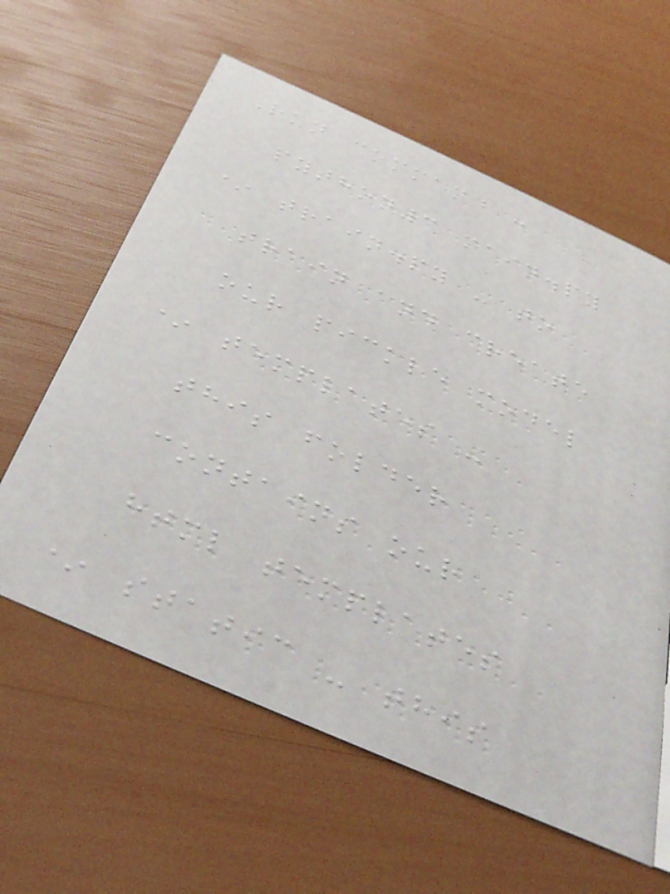Run command :
python3 main.py
* train.py - to
train and create
our pickle model
* templates -
this folder
contains our
html templates
* static - this
